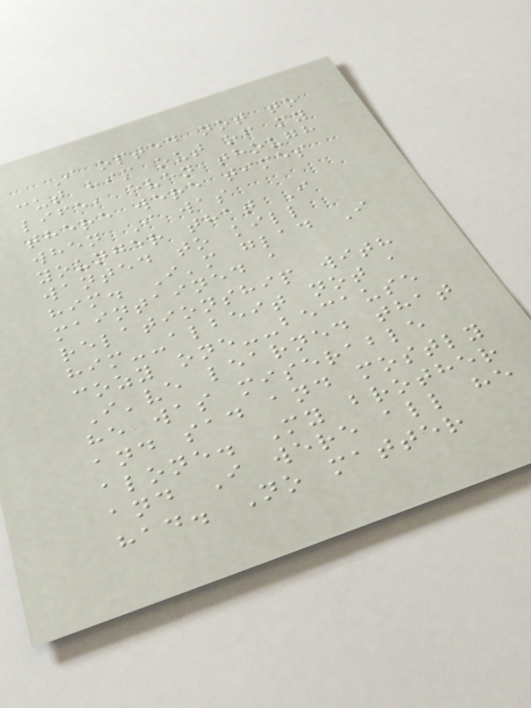I opted not to
cut him out of my
life, even though
there were times
when I was
younger that I
wanted to kill
him. I'm glad I
maintained a
relationship with
him--albeit not a
cozy one--because
I've learned that
he was miserable
and sad and mostly
alone. My brother
and I were all he
had. No matter
